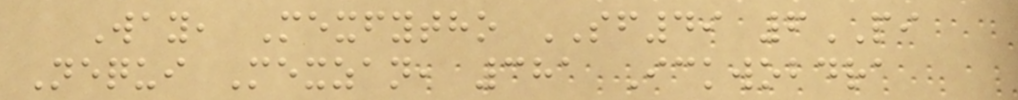Way, Mexfytho SF49 6PI
Nequi Mexzan, 381 Ickwobdra
